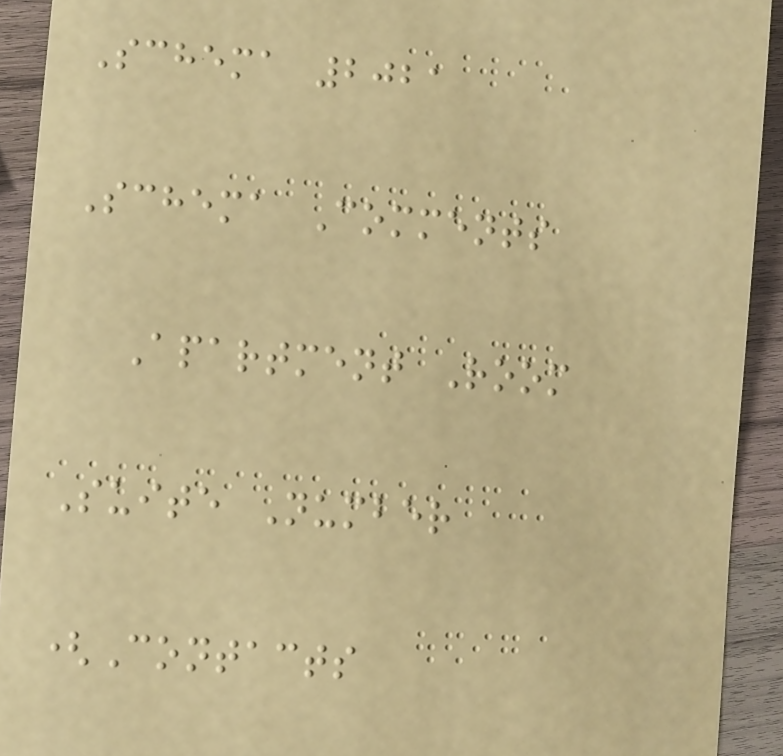Schema 2021
Schema Comments
Apartment Room
Suite Number
(Contacts
